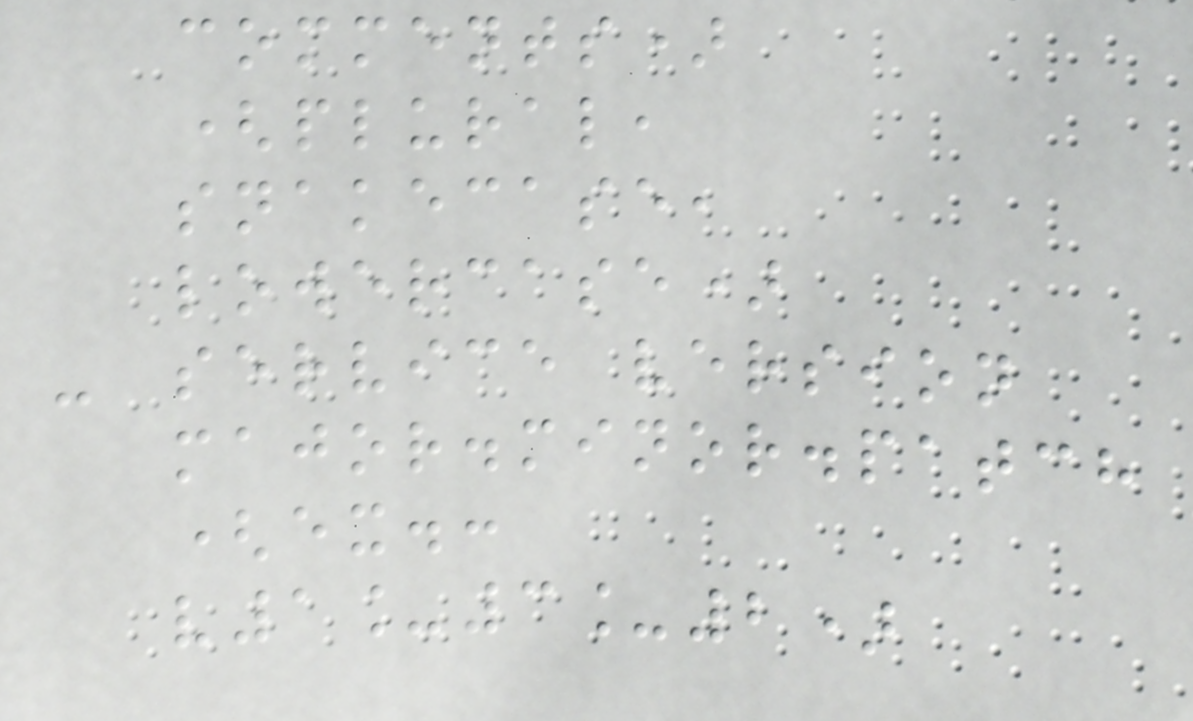comments)
(plural,
snakecase,
lowercase)
- service version
major.minor.patch
(ex.:
v1_3_2)
